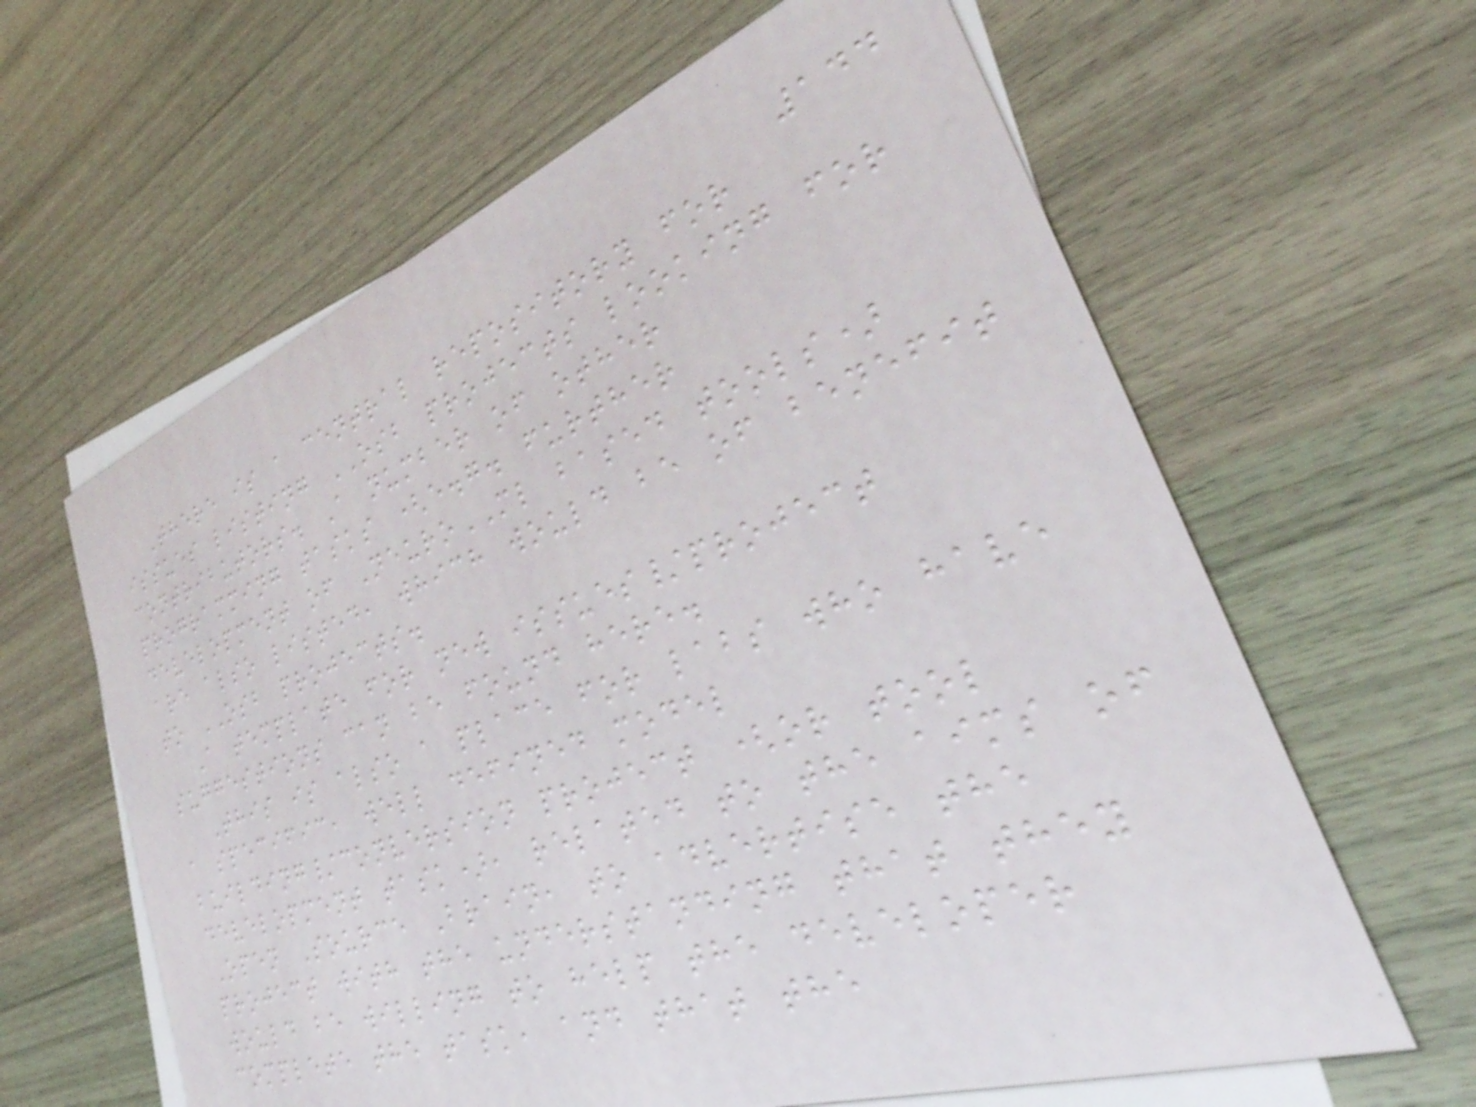144
There is a central repository for
issues listing OSB projects looking for
contributors. A number of other
programming tasks (e.g. further
development of NeuroML based tools)
are also listed, which would be of benefit
to OSB projects.
A template for new issues/project
suggestions can be found here.
This is also a place for labs who have
a specific, well defined model
building/conversion project (or tool
development task), related to the aims of
Open Source Brain, to advertise the
project with the understanding that they
would be willing to help the developer
complete the task, and that the
